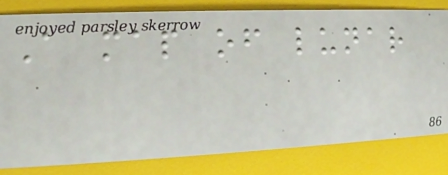A map of lunar
